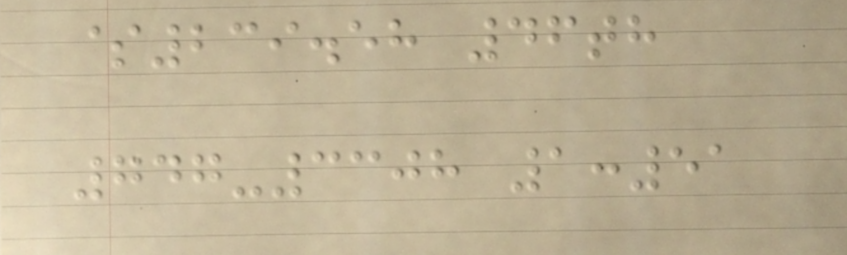$239.58 46th
747-3308 1:51
